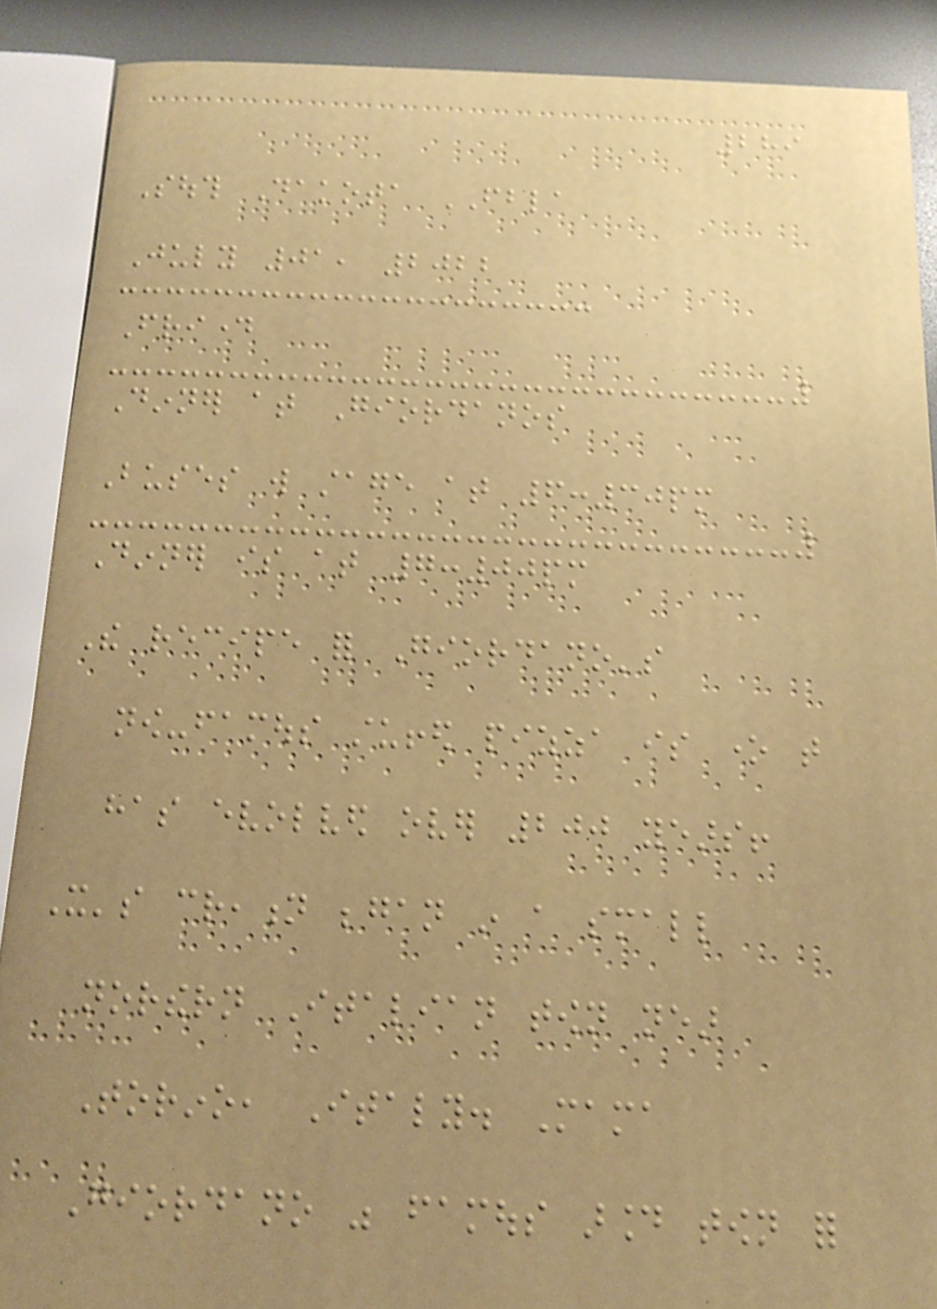289
South Dakota FBLA
July 01, 2022
Friday
Dinner at Giordanos
Buses will stage at 6:30pm
Dinner is at 7:00pm
The recipe for Giordano's
now-famous stuffed pizza is one that
has evolved over 200 years!
It's creation began in a small
northern Italian town near
Torino, Italy. Mama
Giordano was famous around town for
